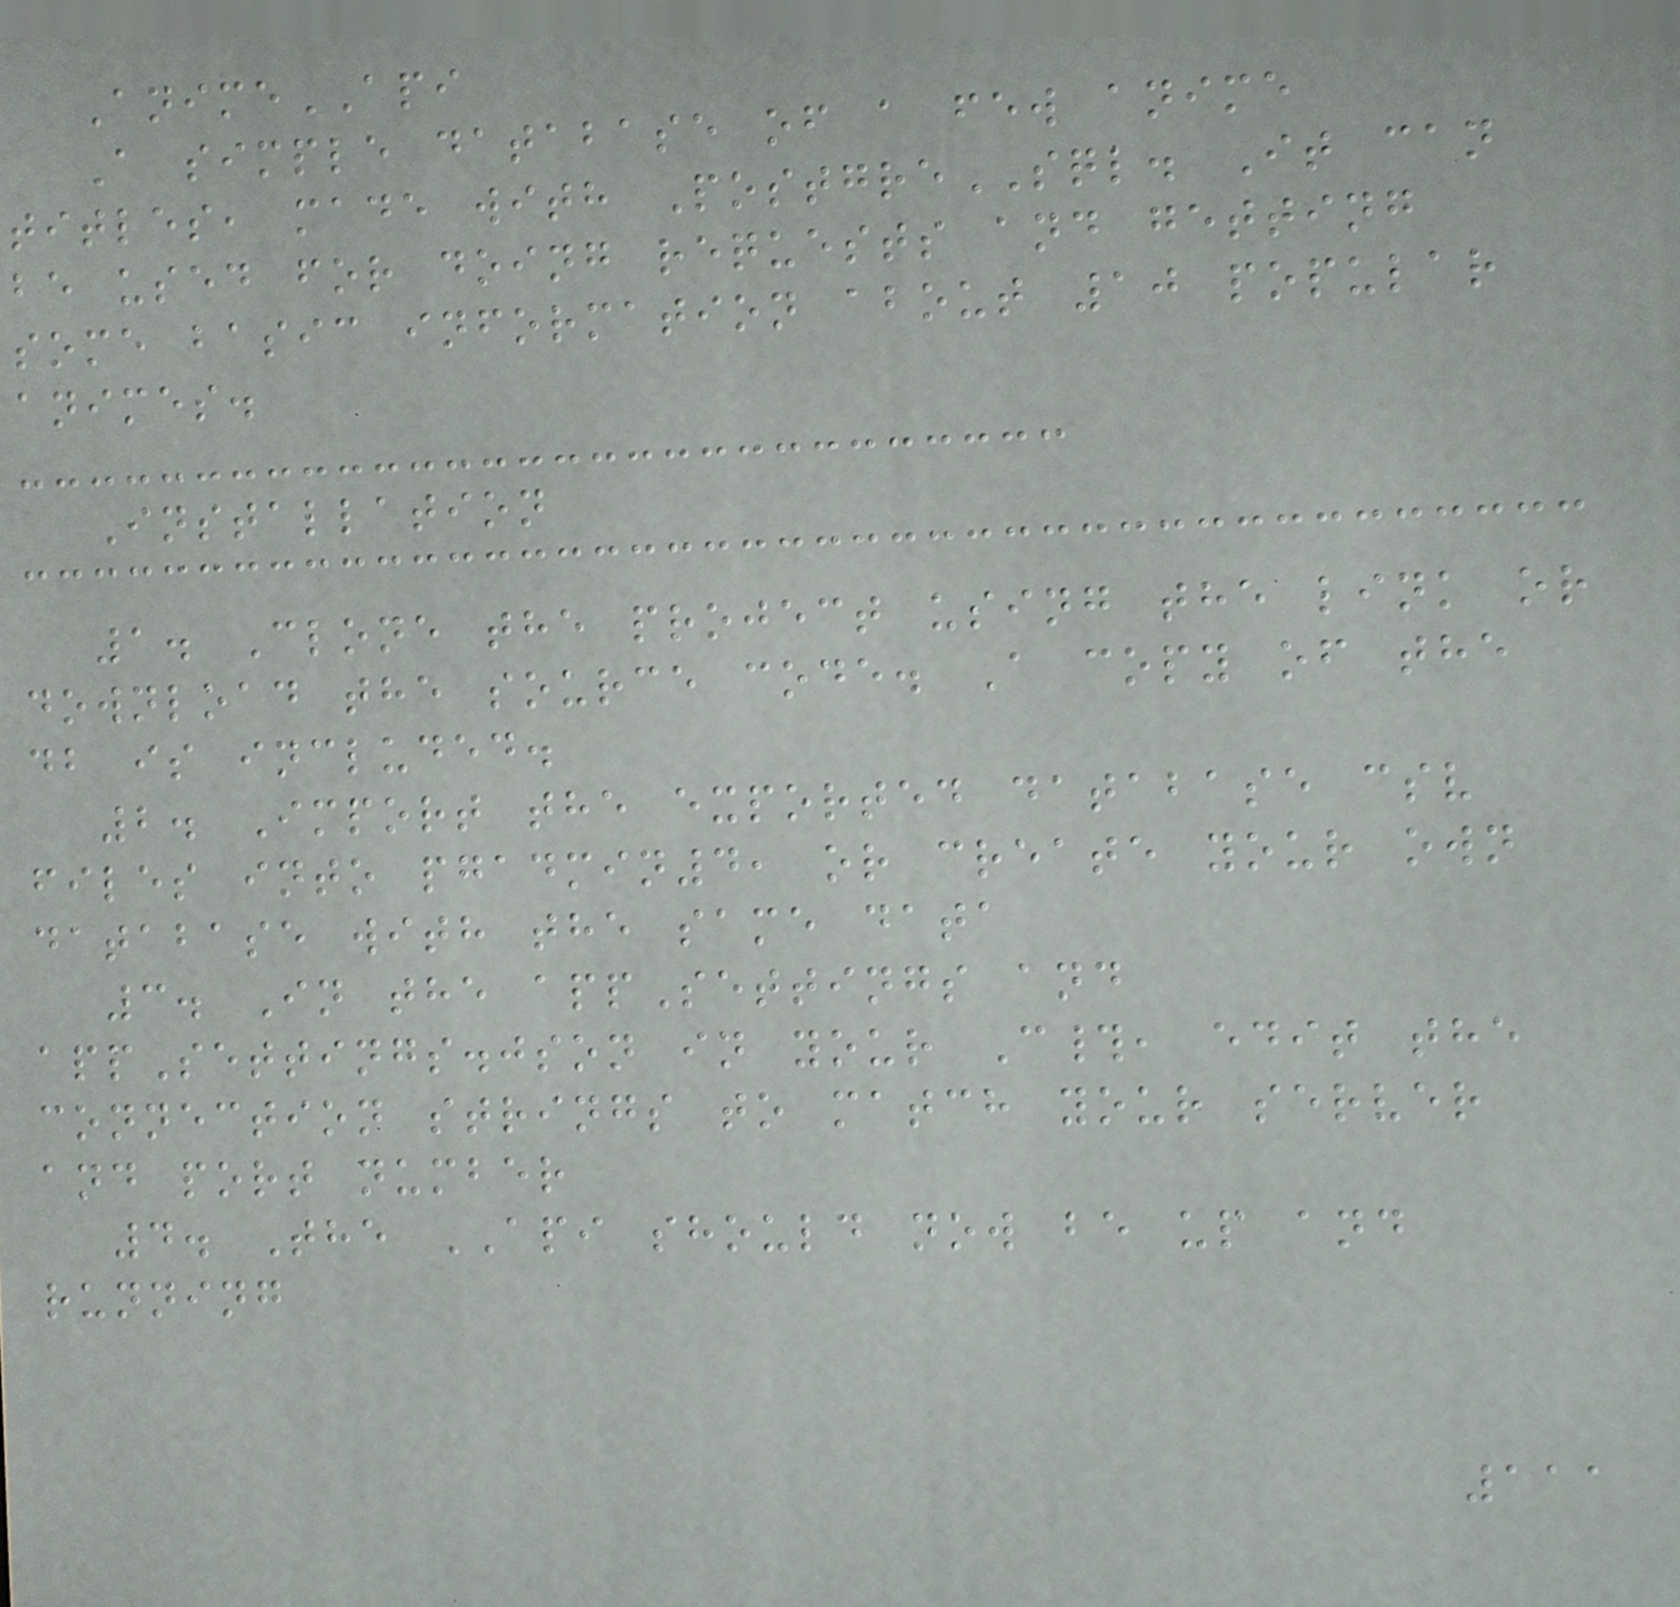AnimeAPI
A simple database of a few anime
titles, made with PostgreSQL. It can
be used for doing requests and getting
some basic information about 10 popular
animes.
Installation
1. Clone the project using the link or
download the source code. A copy of the
db is included.
2. Import the exported database csv
files into pgadmin4, or create your own
database with the same data
3. In the appSettings and
appSettings.json in your C#, edit the
connection strings to match your server
and port number
4. The API should now be up and
running
111
